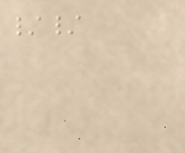//
